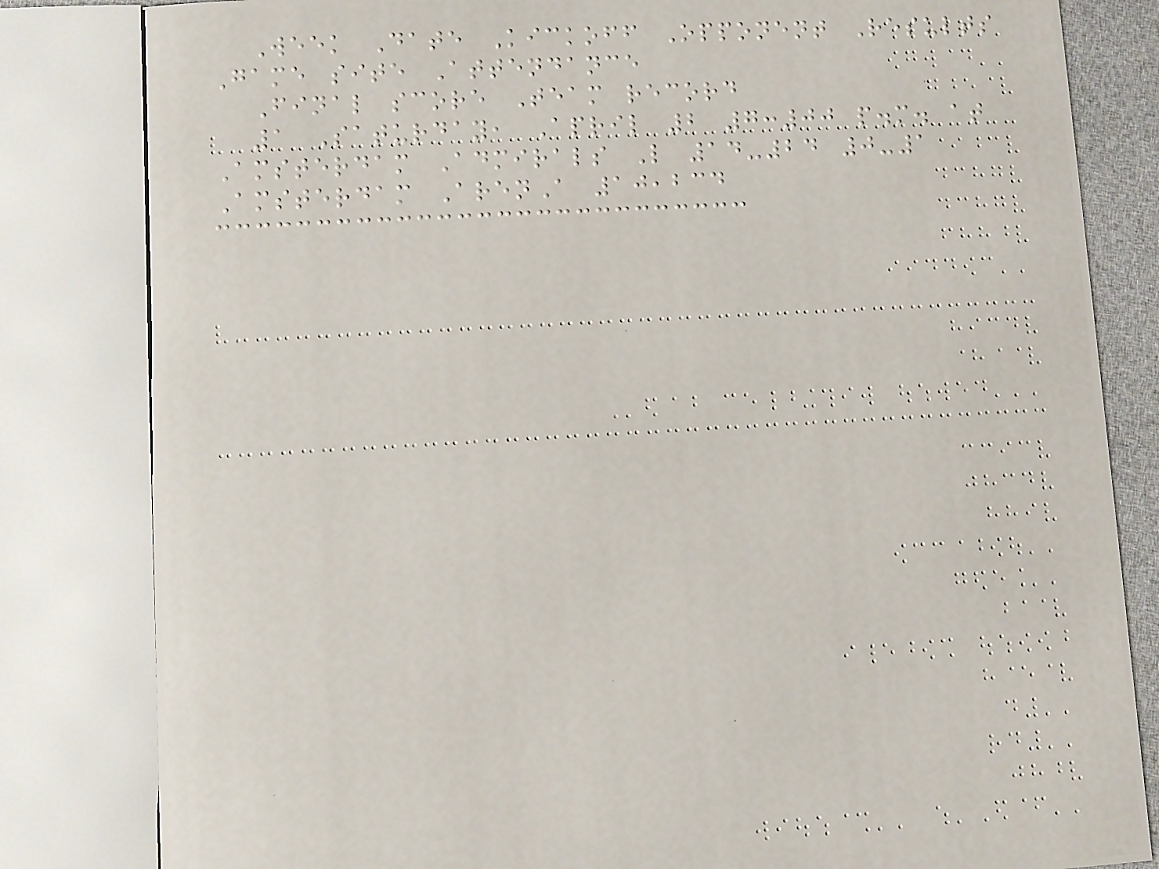Week Date Kickoff Opponent Results
Game site Attendance
Final score Team record
1 Saturday, April 2 7:00 p.m. at
Amsterdam Admirals L 14-24 0-1
Amsterdam ArenA 10,234
